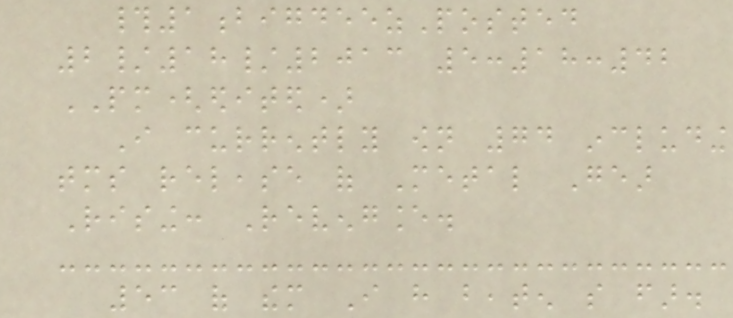#1bigdeezPosted
2/18/2013 5:18:42
PM(edited)
I currently own 74 including
tomorrows release of Metal Gear
Rising: Revengance.
53 of them I have beaten so far.
